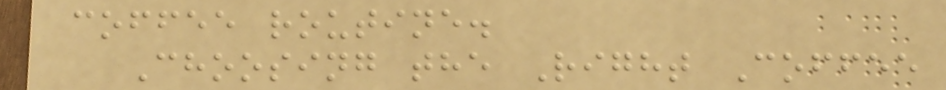coffee routine.
Choosing the Right Coffee
